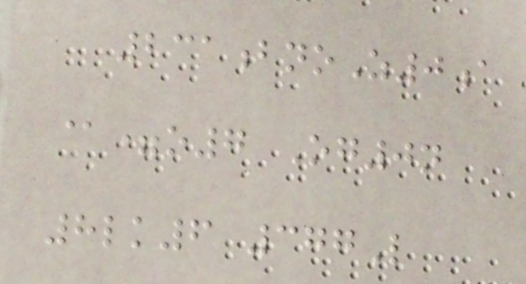231bnoZ0a
@=o7 Og0n
8lk6 377L
